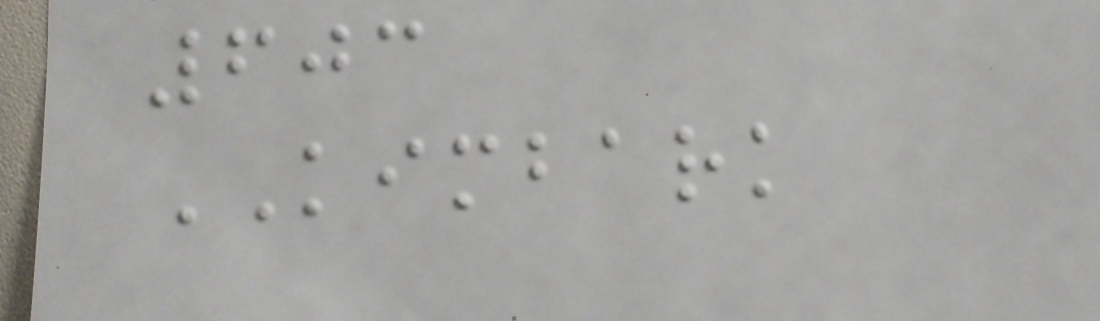603
KIMBARK
